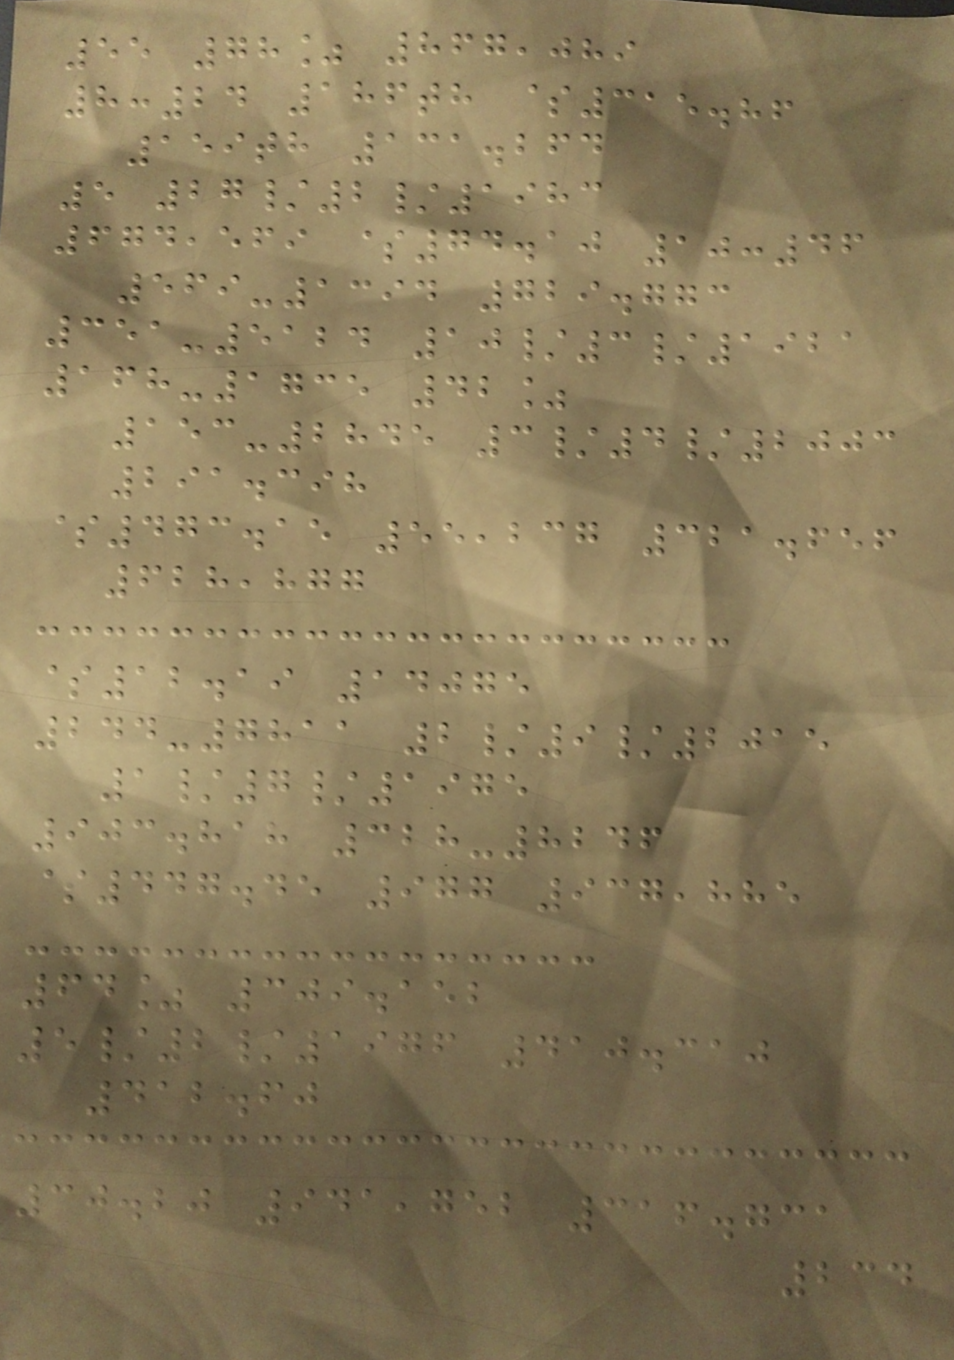55 78% 867,089
8:24 186th $315.86
159th 131.264
5 27/2/1983
674,569 $74.10 10:46
569-1394 729.773
351-5124 10/3/1921
168-1735 42%
153-2845 3/4/2003
291.398
$473.15 55,237 321.656
628,877
$12.19 14075
244-7811 2/9/2015
1/7/1975
903.818 328-8246
$447.45 977 937,885
64% 309.152
5/2/1976 410.310
412.60
30.20 941,752 316.731
234
